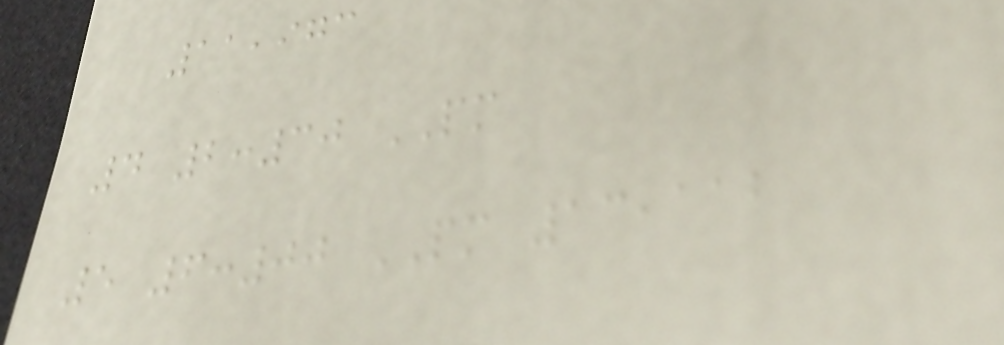11,973
4 2:30 PM
5 6:00 PM 13,112
